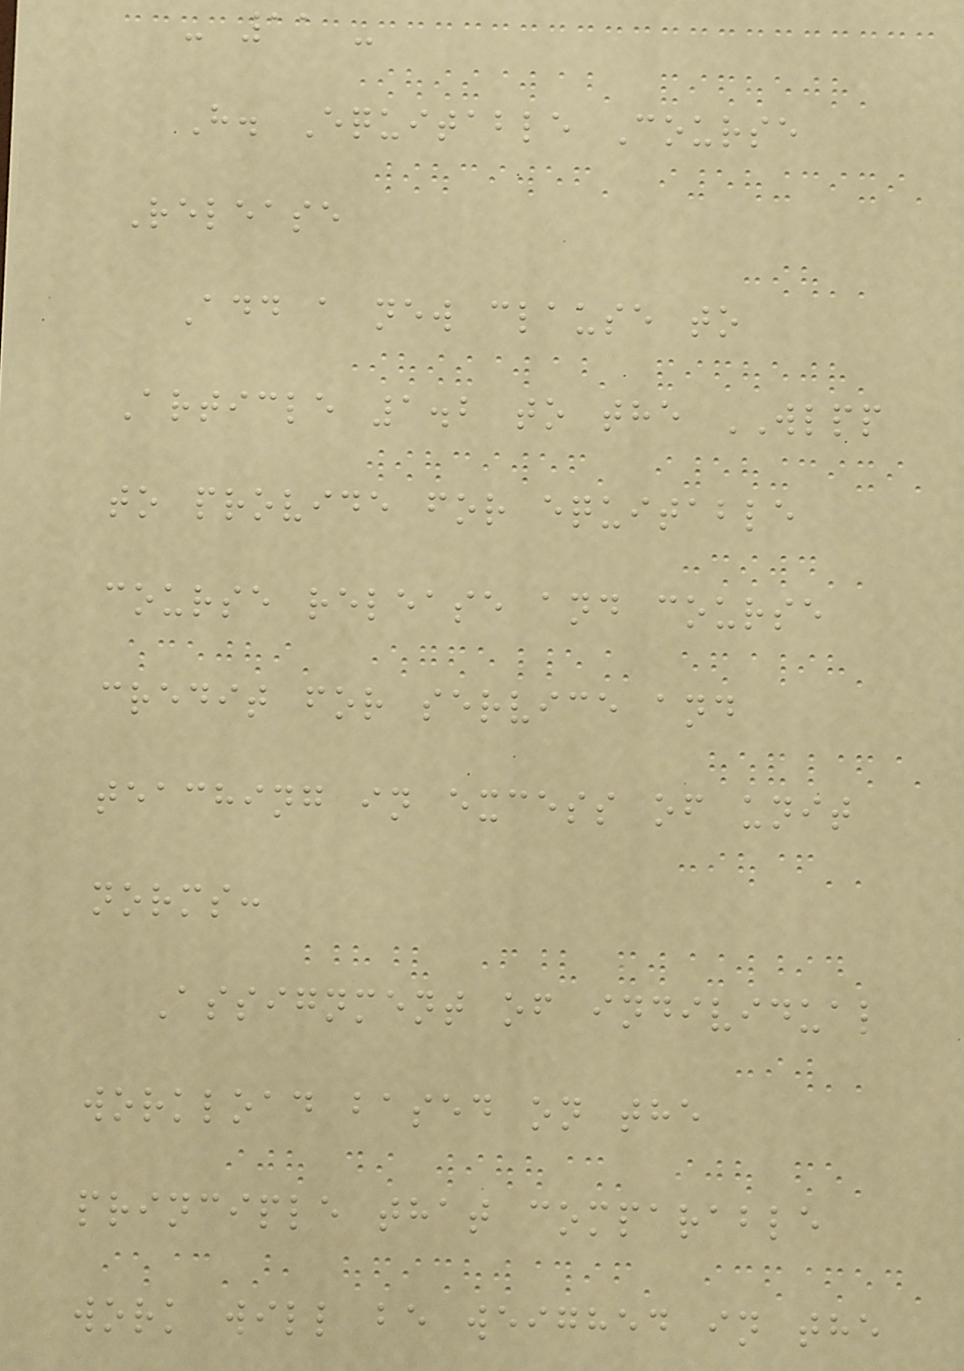- 11 -
H. Equitable Course
Release
Add a new clause to
Article 1.2 to the WLPP
to provide for equitable
course release and course
credit for service and
teaching in excess of unit
norms:
Assignment of individual
workload based on the
principle that comparable
work will be weighed in the
